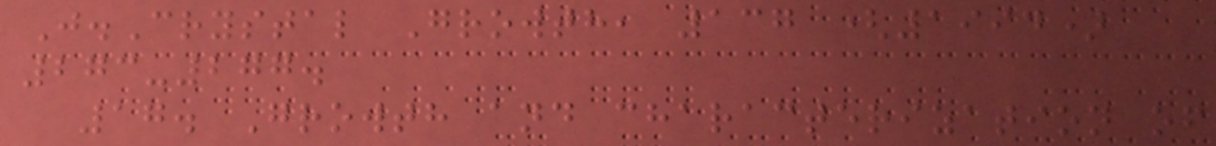J.Crystal Growth, 137 (1994)
273-277.
17. Growth and characterization of
